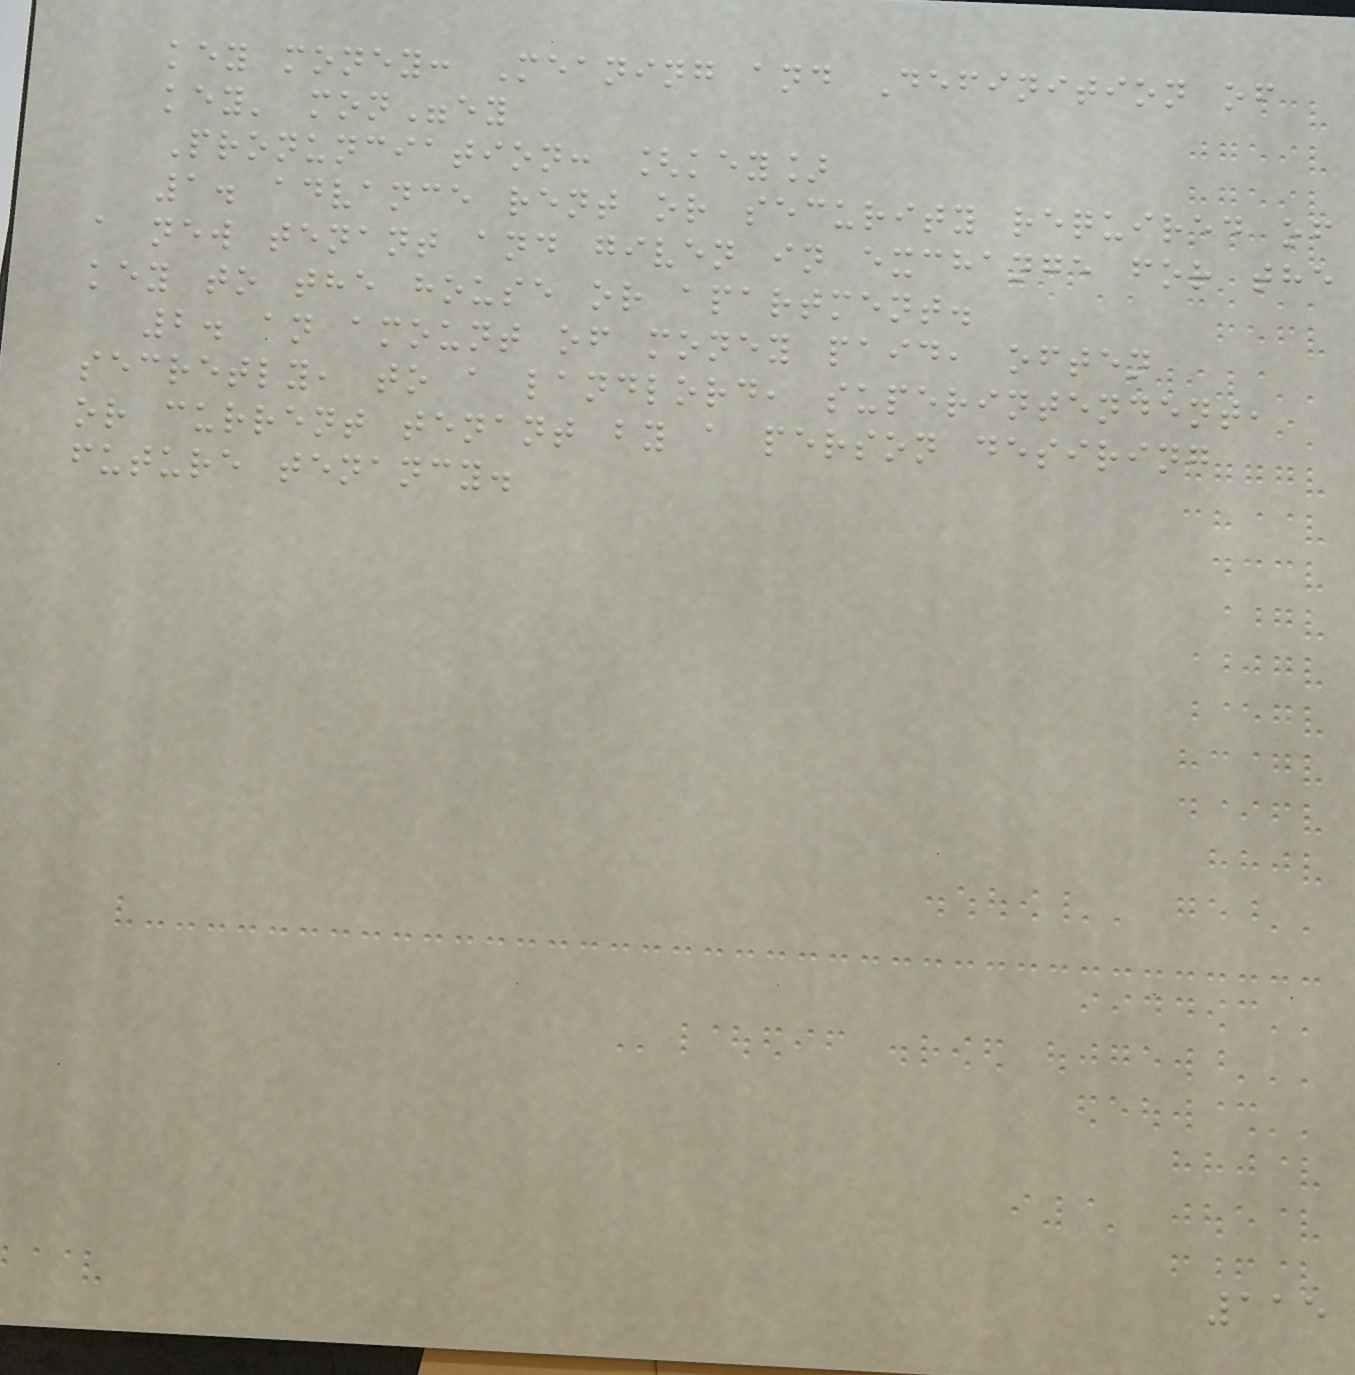key money: Meaning and Definition of
key' mon"ey
Pronunciation: [key]
1. advance rent or security required of
a new tenant and given in exchange for the
key to the house or apartment.
2. an amount of money paid, often
secretly, to a landlord, superintendent,
or current tenant by a person desiring
future tenancy.
115
